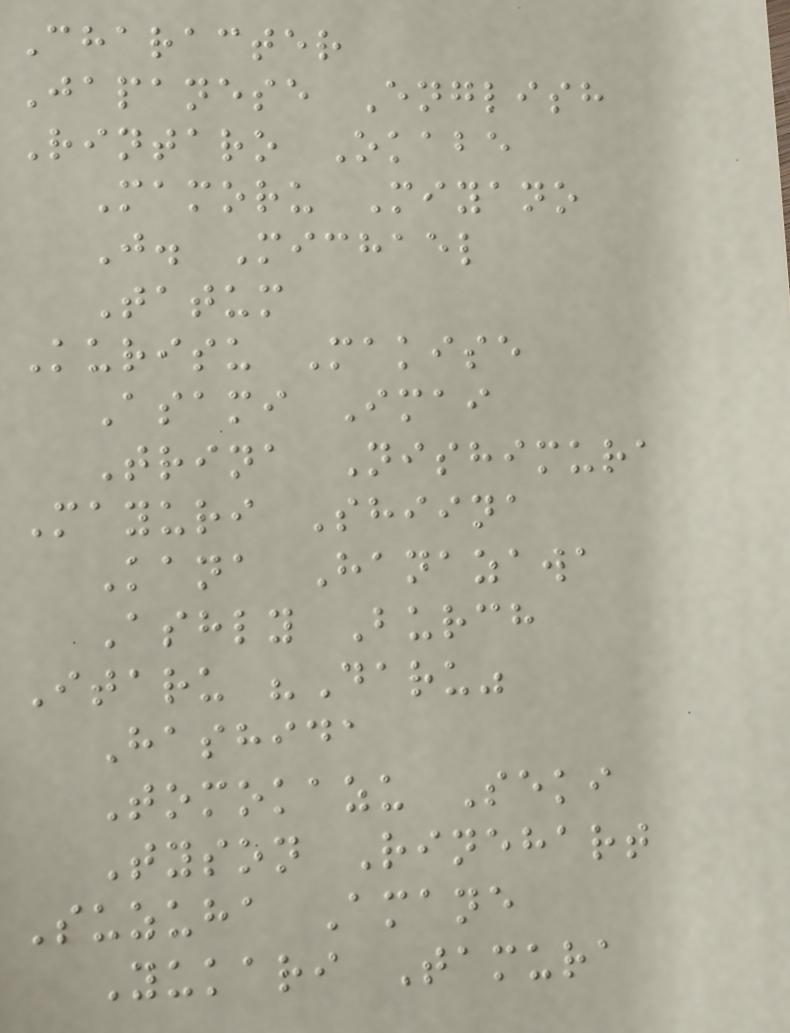Character
Japanese English
Rintaro Okabe
Mamoru Miyano
J. Michael
Tatum
Kurisu Makise
Asami Imai
Trina Nishimura
Mayuri Shiina
Kana Hanazawa
Ashly Burch
Itaru "Daru"
Hashida
Tomokazu Seki
Tyson Rinehart
Suzuha Amane
Yukari Tamura
